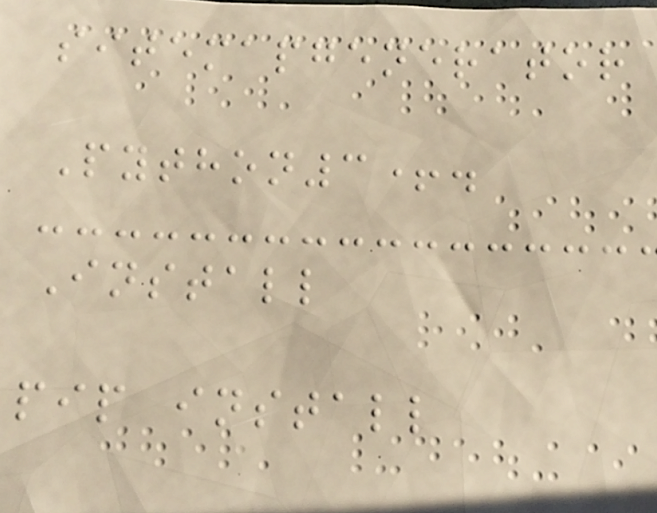sitemapgenerator
Python3+.
Install
pip install
